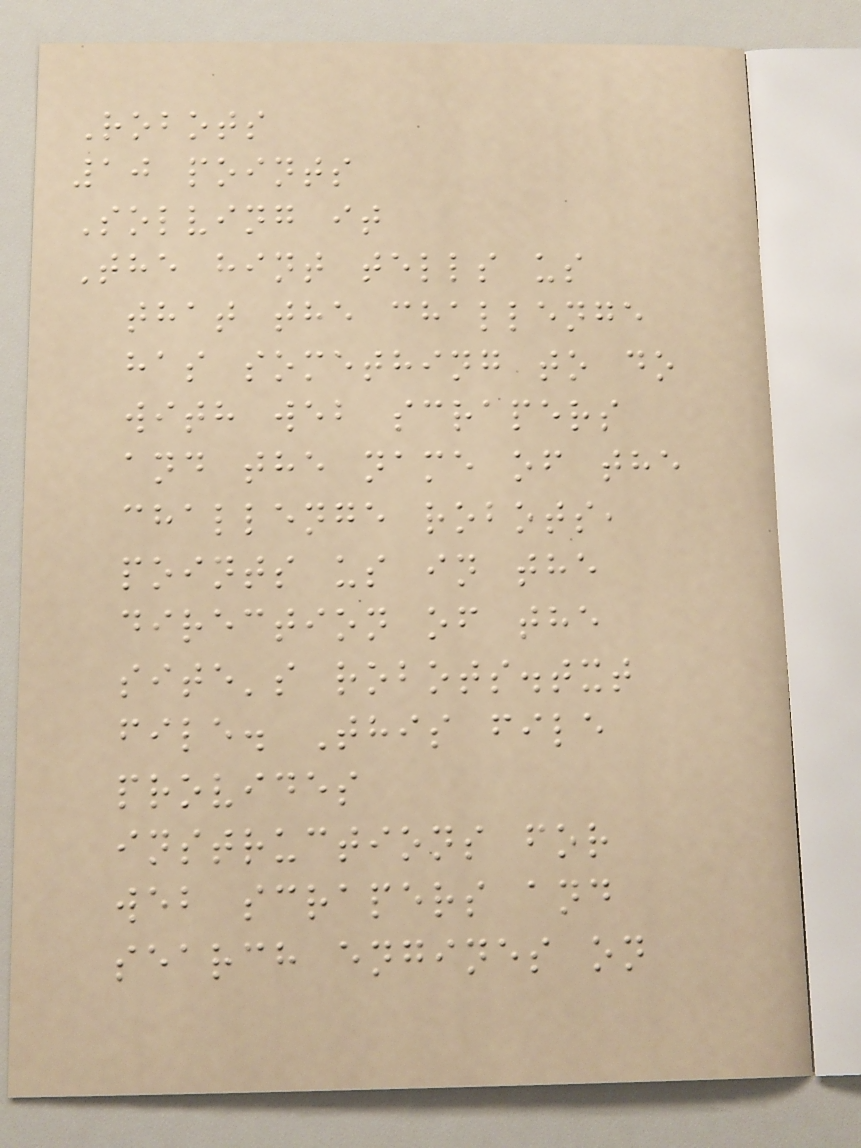Robots
10 points
Solving it
The hint tells us
that the challenge
has something to do
with web scrapers
and the name of the
challenge robots,
points us in the
direction of the
site's robots.txt
file. This file
provides
instructions for
web scrapers and
search engines on
